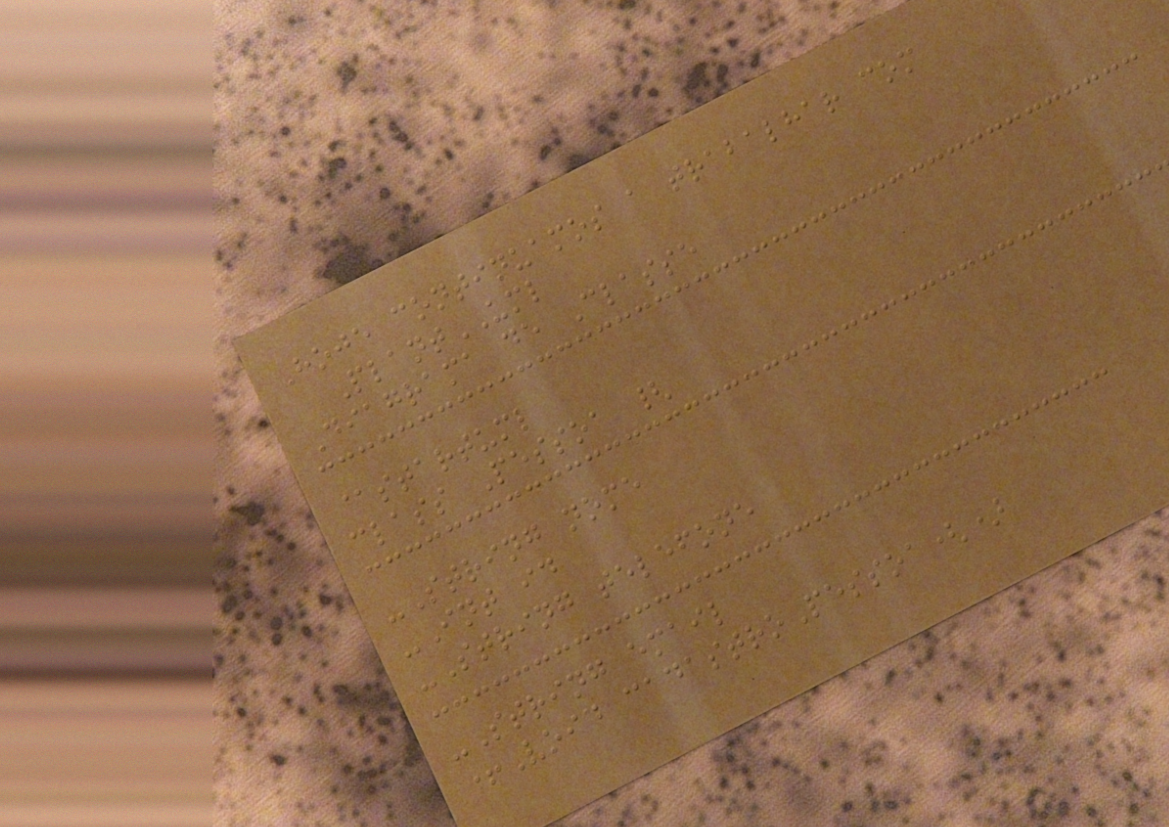Hoje continuamos a trabalhar com
PlantUML
Diagrama de Classe
@startuml
class Pessoa {
-String nome
-Int id
-String telefone
-String email
+Void cadastroPessoa()
